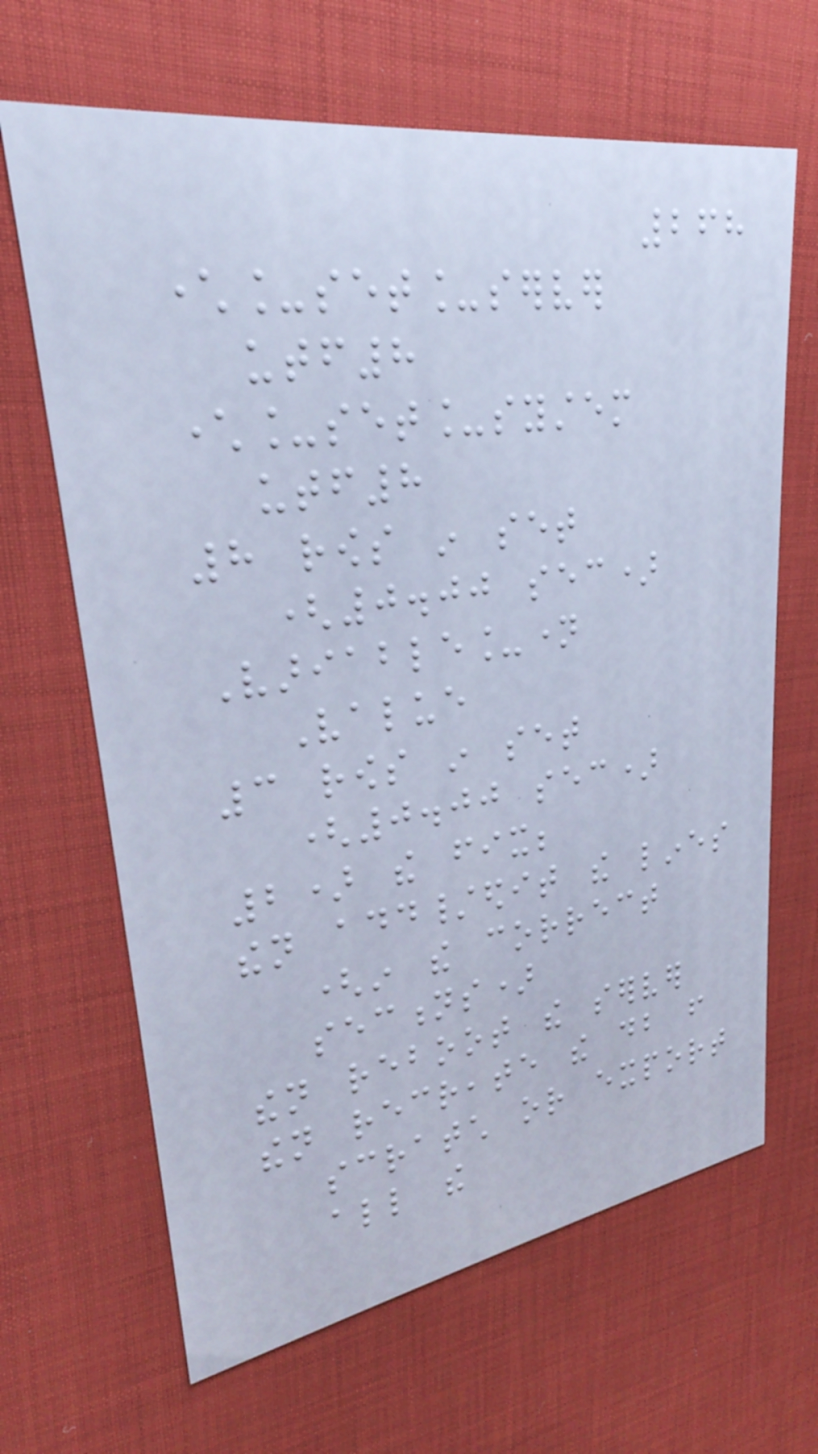268
character_set_server
utf8
character_set_system
utf8
8 rows in set
(0.00 sec)
Variable_name
Value
3 rows in set
(0.00 sec)
2) the fix;
then add/edit the lines
(in the correct
sections)
then reboot the server
then recreate the db from
scratch or export
all the
